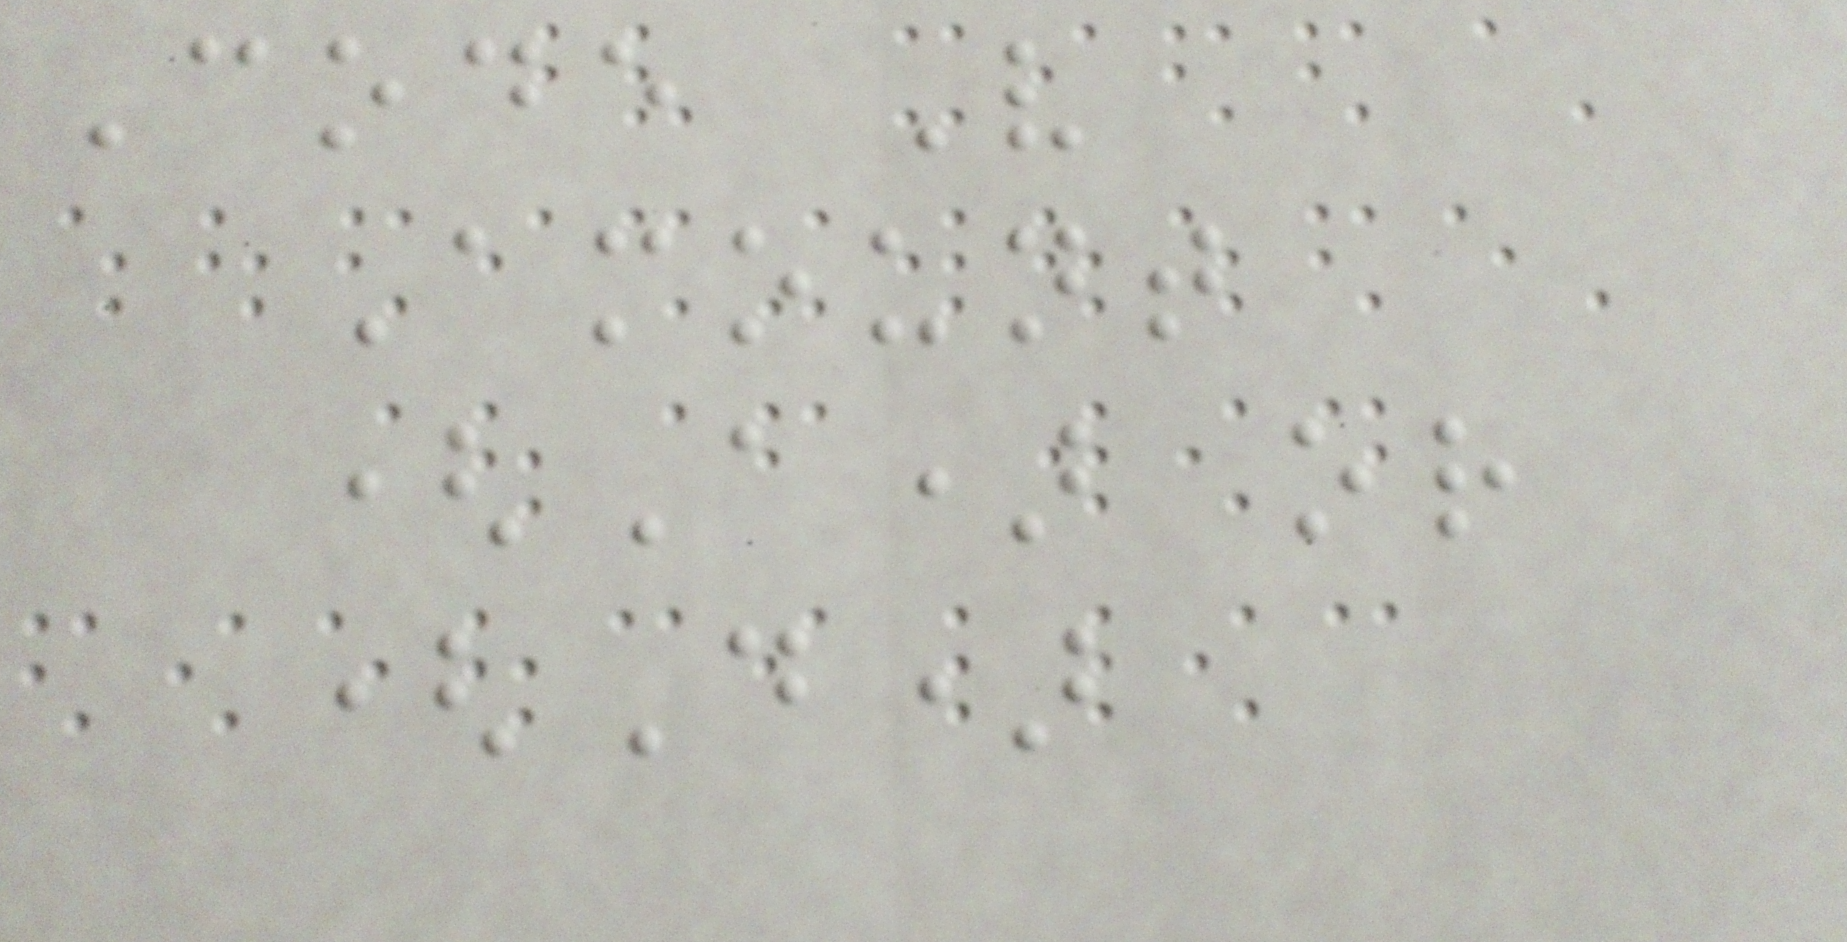Code V
Amount
(A) or
(D)
